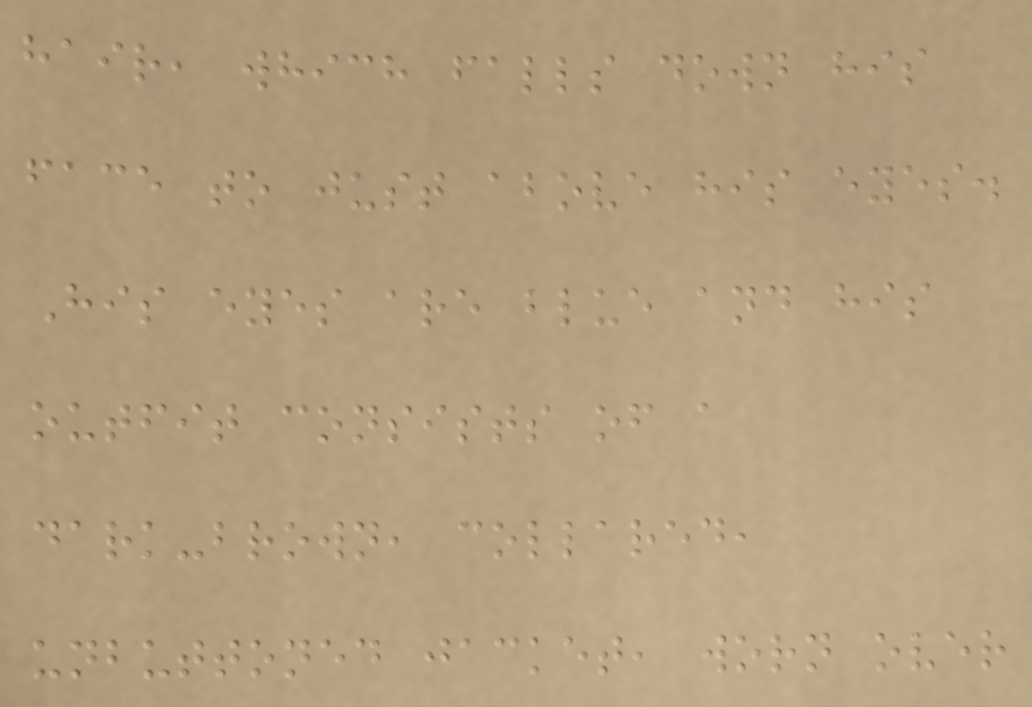hair, which falls down his
face to just above his eyes.
His eyes are blue and his
outfit consists of a
dark-brown, collared,
unbuttoned jacket, worn over
